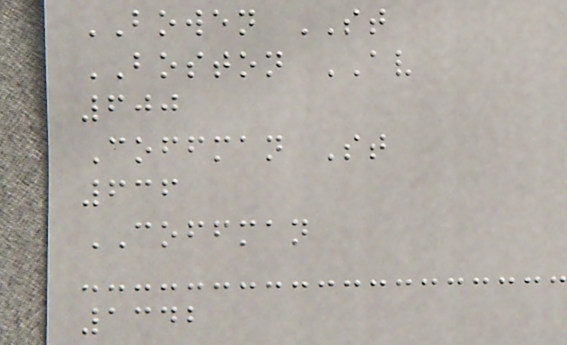BOWEN ST
BOSTON AV
600
Coffman St
636
COFFMAN
1342
